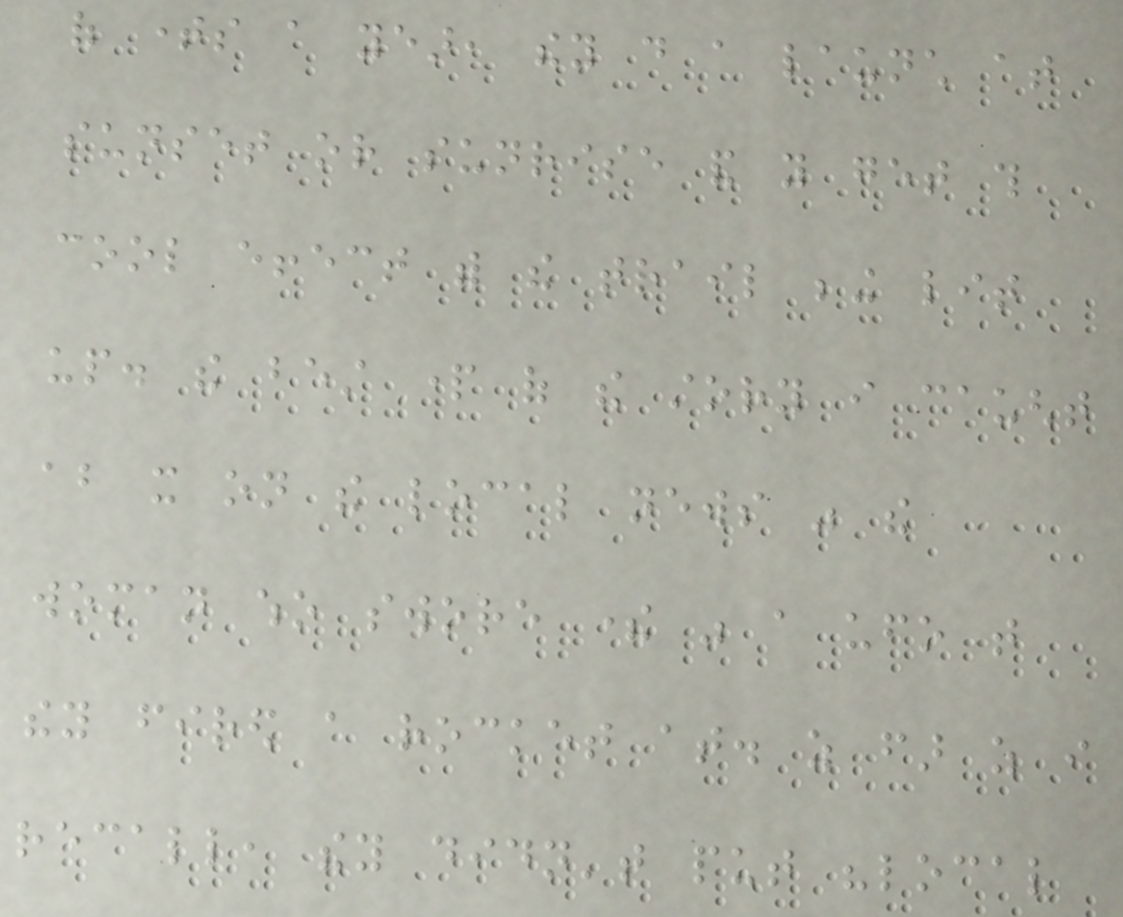of times a year, they do a launch at
sunset or sunrise and you get this
cool effect with the trail being lit
up. the best part of the story i caught
about it on the local news was the
woman who swore there was a ufo that
they fired a rocket at. as far as i
recall, they didn't put "local
